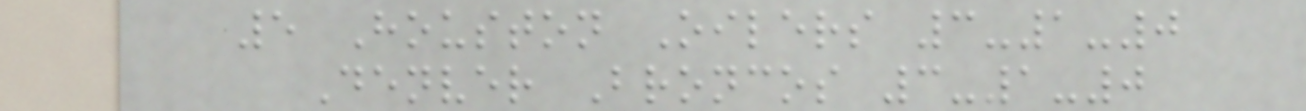5 Houston Oilers 3-1-0
Denver Broncos 3-1-0
